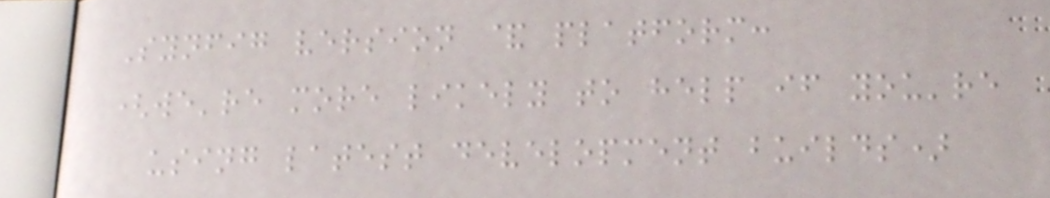Synfig version & platform:
(we're more likely to help if you're
using latest development builds)
